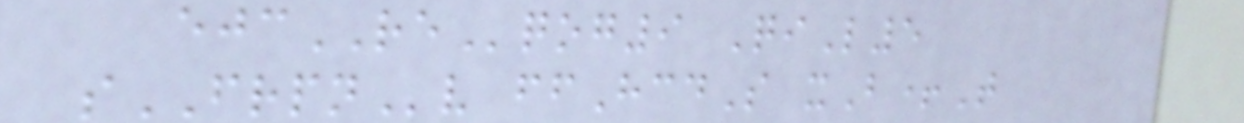ejcREqog9 QiL5
sFRPNv ffHcdS xB+T
